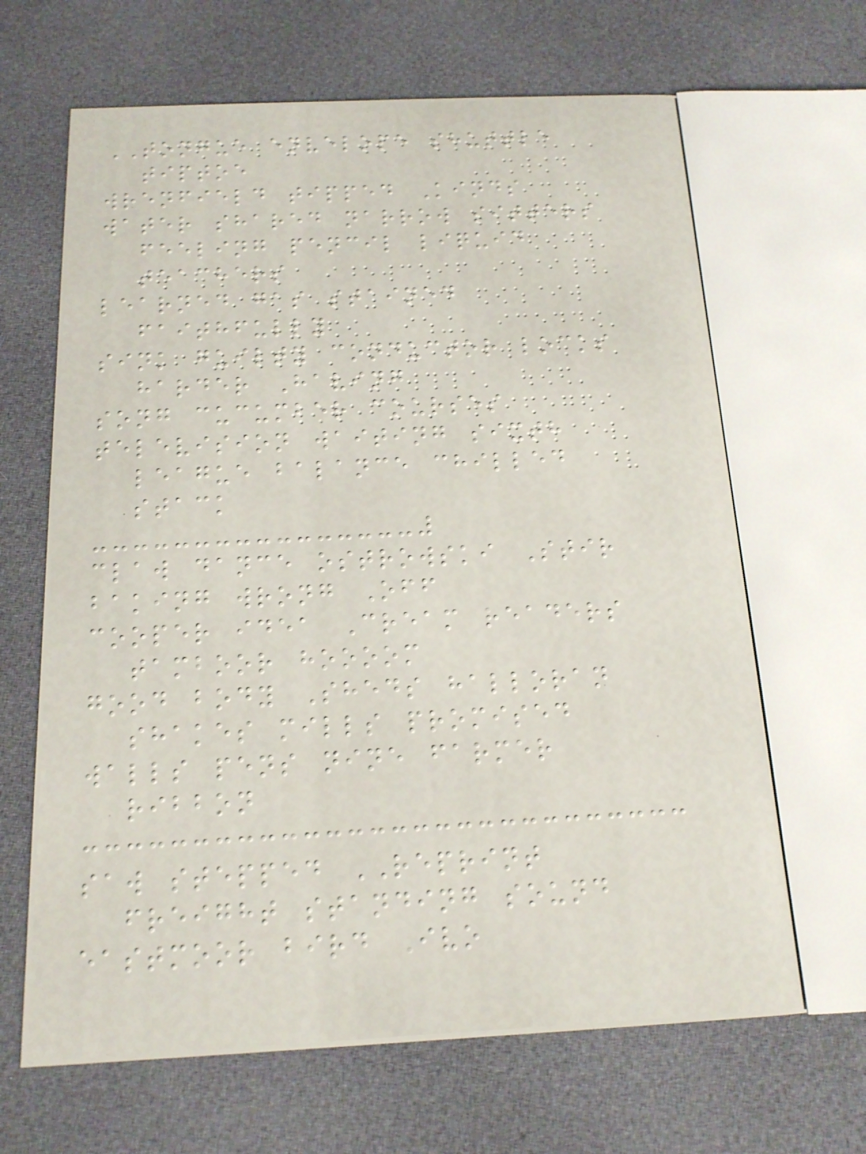TONGUE envelope shuttle
tiptoe
wrenfield tipped Kinds
water shared narrow sitters
feeling pencil liquid
teachers
learned gas stained
faithfully
sink guilty conductor locks
harder Having
song cucumber courses
television waiting sixth
league balance chilled
stack
claw dance ostrowski Stir
baking wrong Off
cooper idea Cream readers
tamboor hoooom
good body Sheds halloran
shakes mills promised
walls pens nine farmer
ribbon
saw stepped REPRINT
freight standing sound
eastmoor bird Ivo
